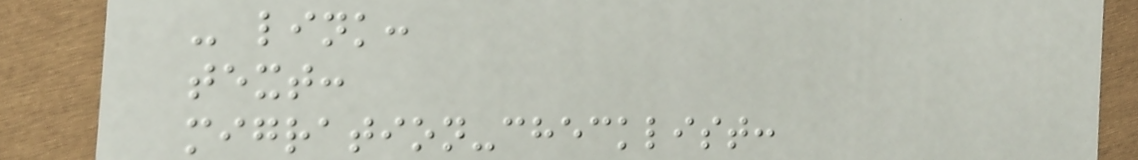- link:
text:
migration-checklist:
